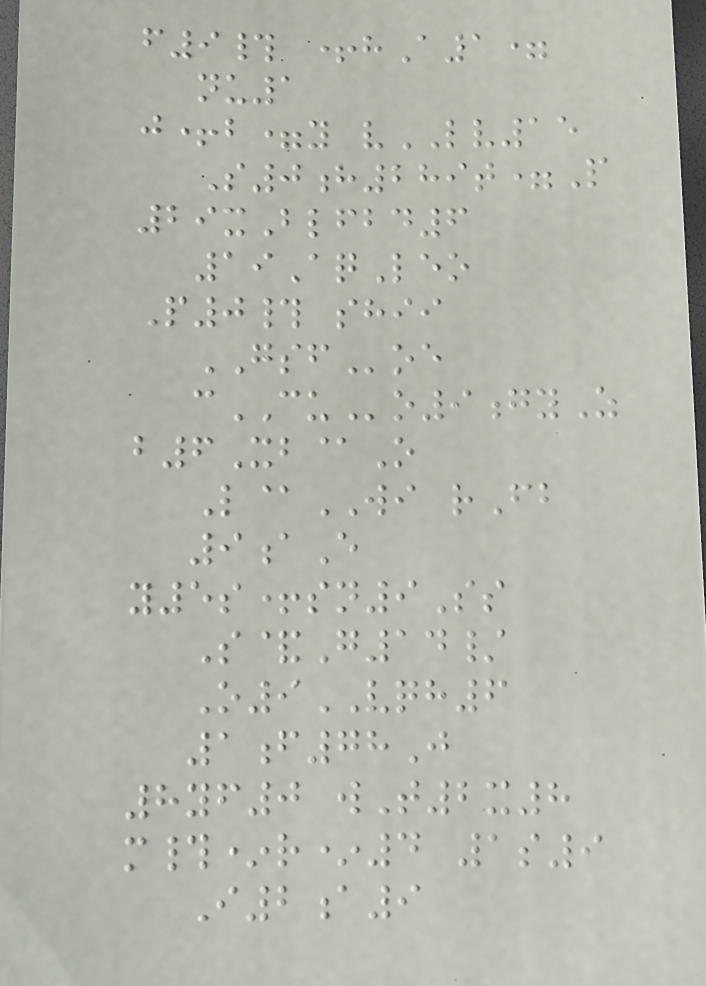f9# +hA1=
nu1
j+b=y vLV15
S0h289t=P
29xBlfbd6
19AqLeo
P0# shii
GSFoe
cCUo9gyZ
b6Xb@O
L@WI rFb
9aE
y5s+sn9Ss
S&G14/
O9VQH6
1f78J
8yf0 wT2x8
m#*r*4 1s9
I2a9
